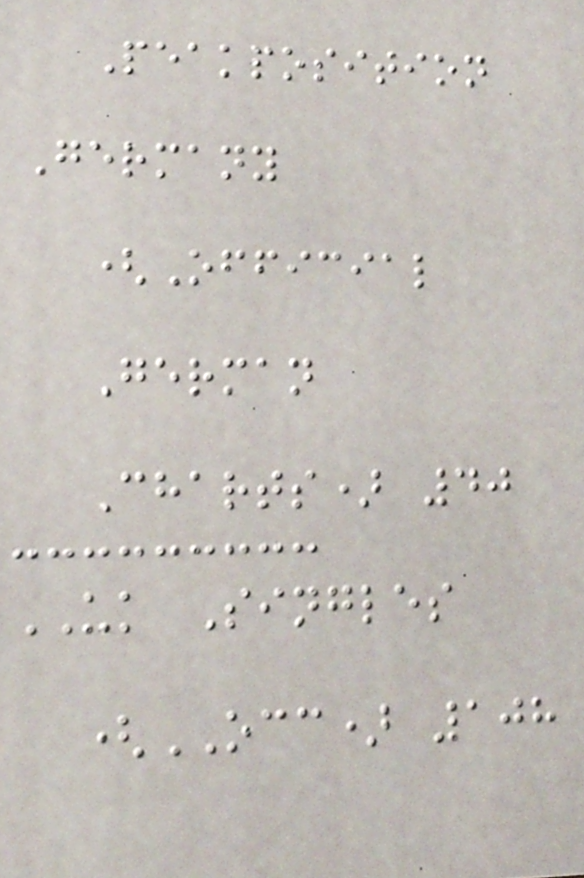Peakposition
Germany
(Official
German
Charts) 40
UK Singles
(OCC) 108
